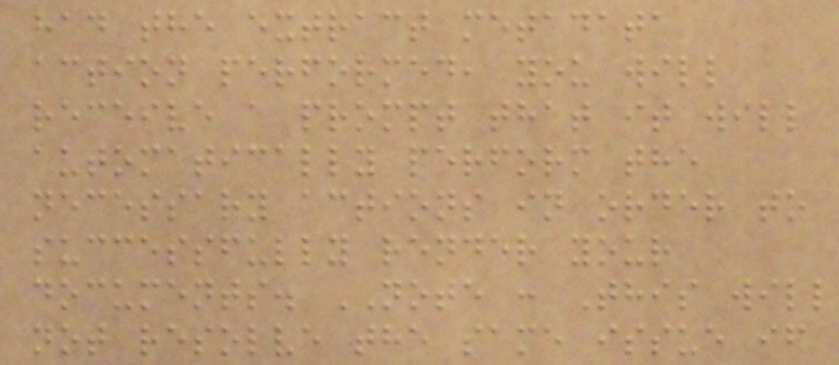had the extract metadata
action performed, you will
receive a prompt that it will
automatically perform the
necessary actions in order to
successfully render your
documents. NOTE : This will
not resolve the same issue if
